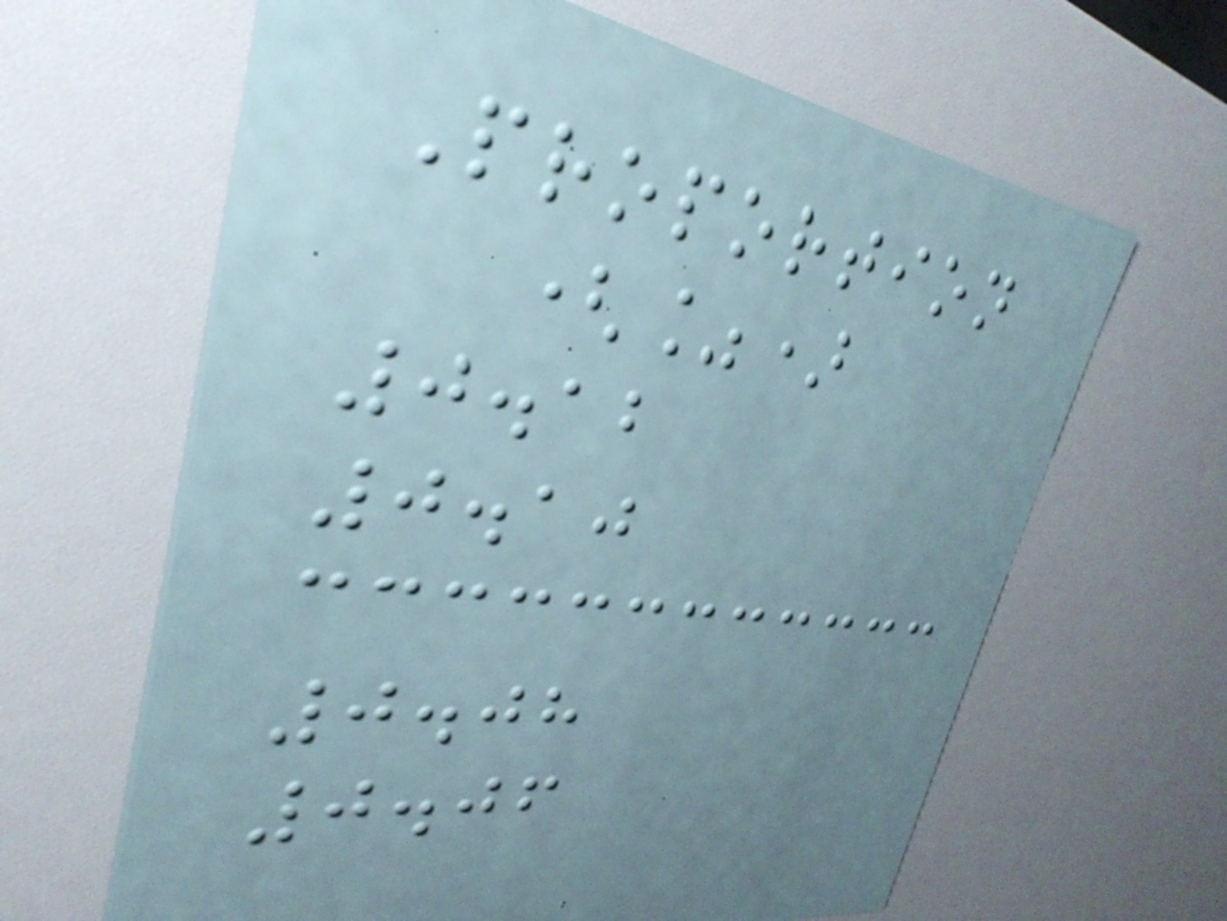Proportion
(%)
0.12
0.10
0.08
0.06
